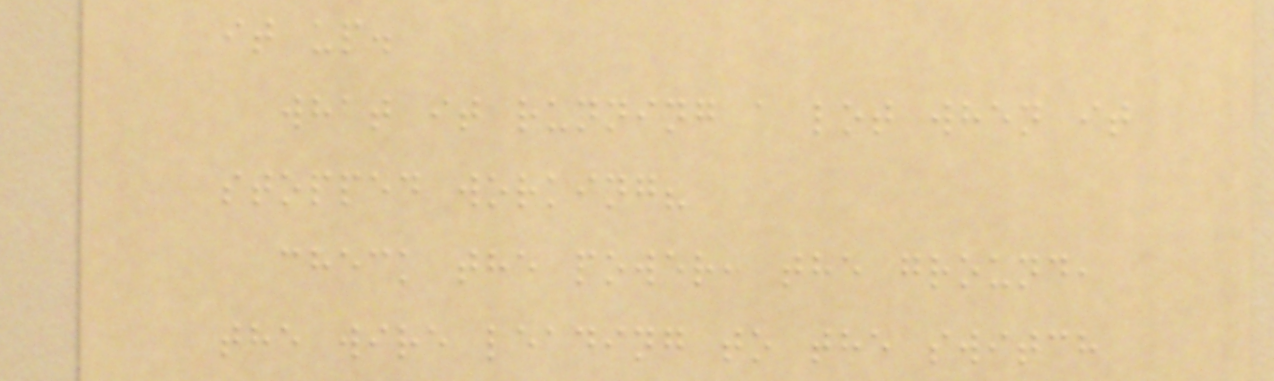it up.
what it running a lot when it
stopped working?
check the power, the ground,
the wire leading to the switch
